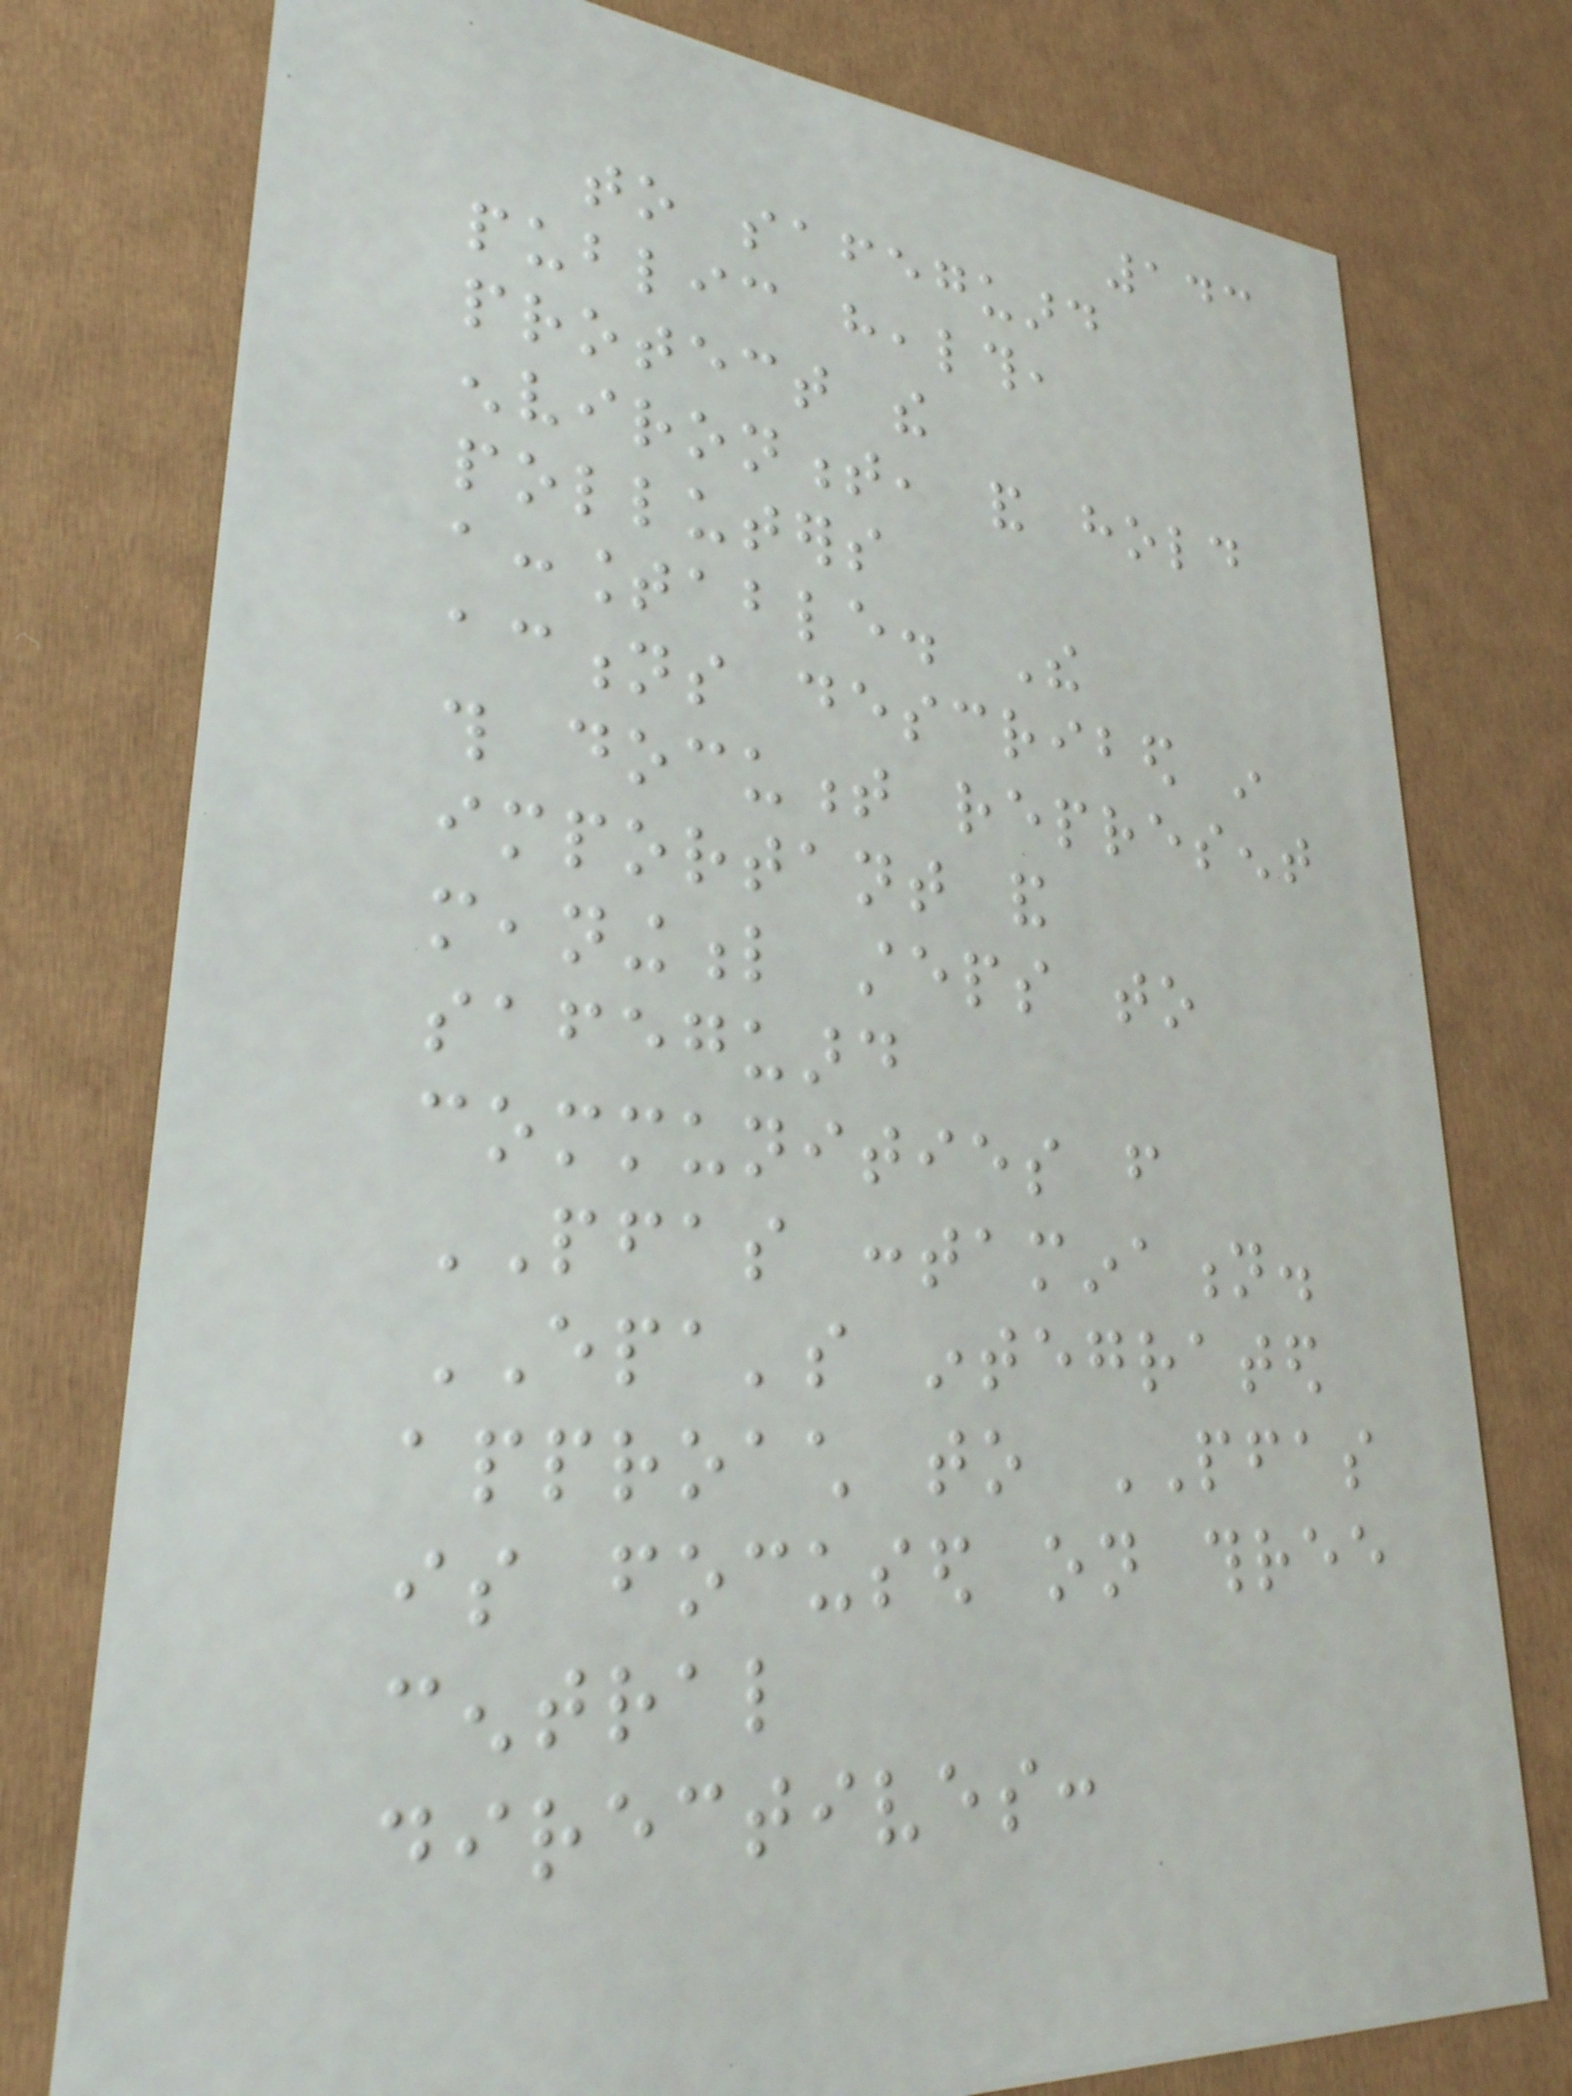143
to safeguard
public health,
protect the
environment, and hold
polluters
accountable. The
actions described in
this document represent
important and
meaningful steps to
safeguard
communities from
PFAS contamination.
EPA's integrated
approach to PFAS
is focused on three
central
directives:
